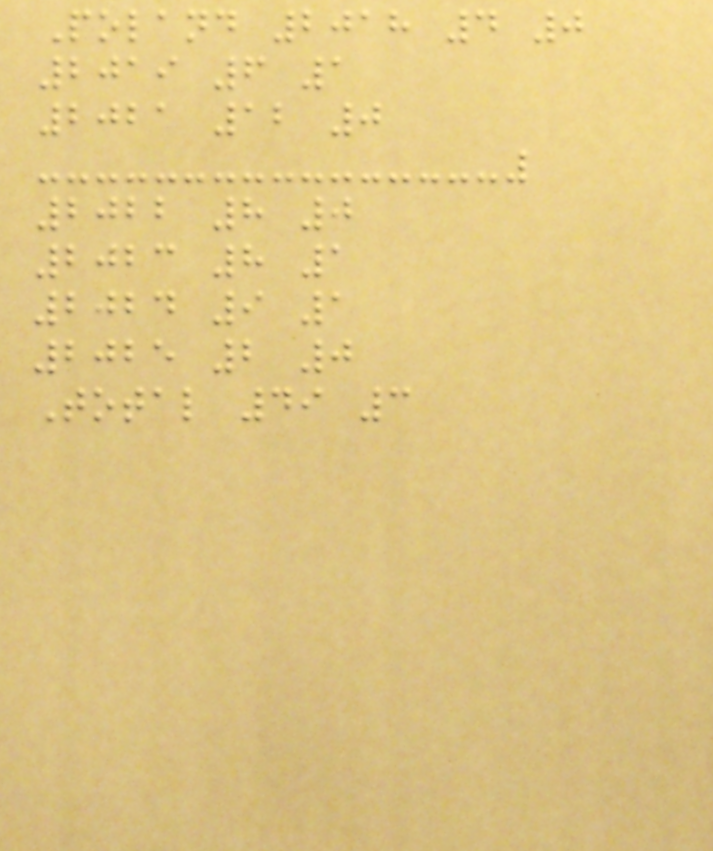Poland 2018 4 0
2019 6 1
2021 12 0
2022 8 0
2023 8 1
2024 9 1
2025 2 0
Total 49 3
